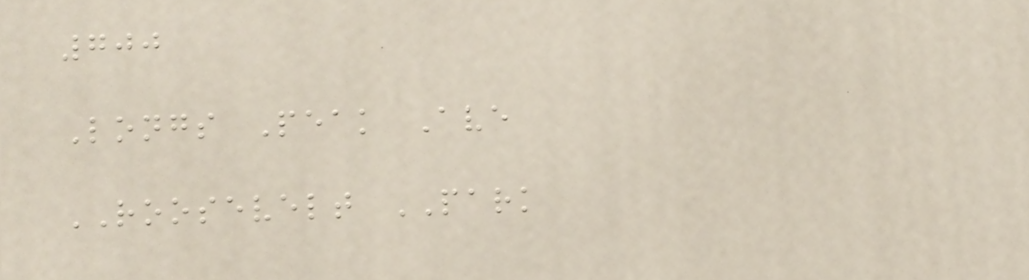700
Longs Peak Ave
ROOSEVELT PARK
